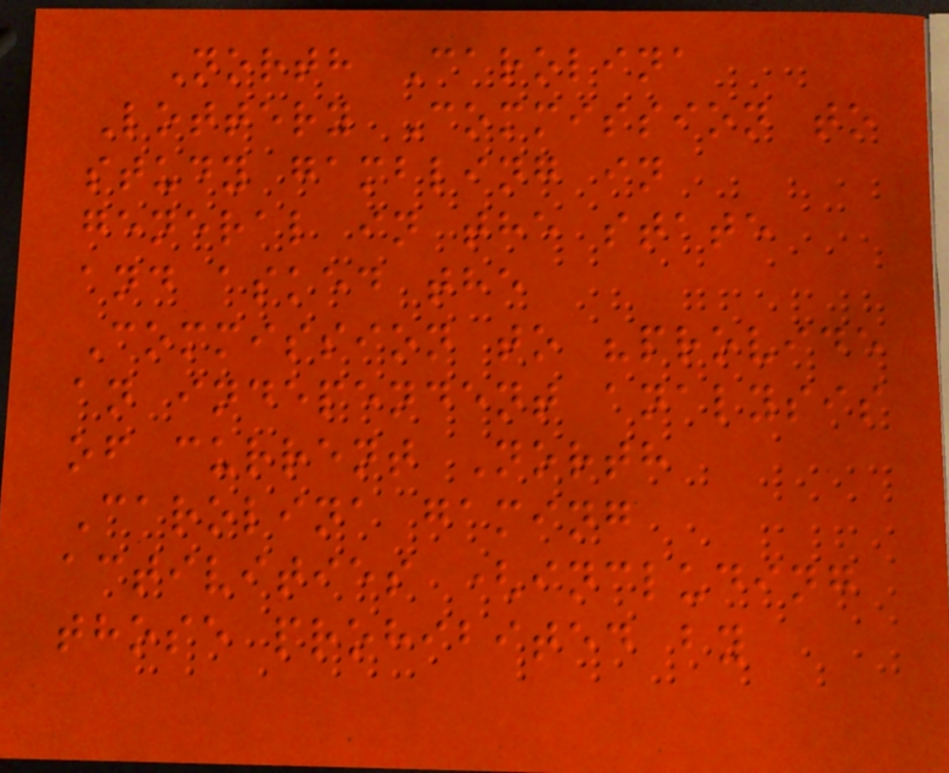North Carolina
Lottery Commission to
study gambling in
general in the state
and asked the
Commission to "provide
an independent analysis
of current North
Carolina gaming
activities (including
those prohibited by
